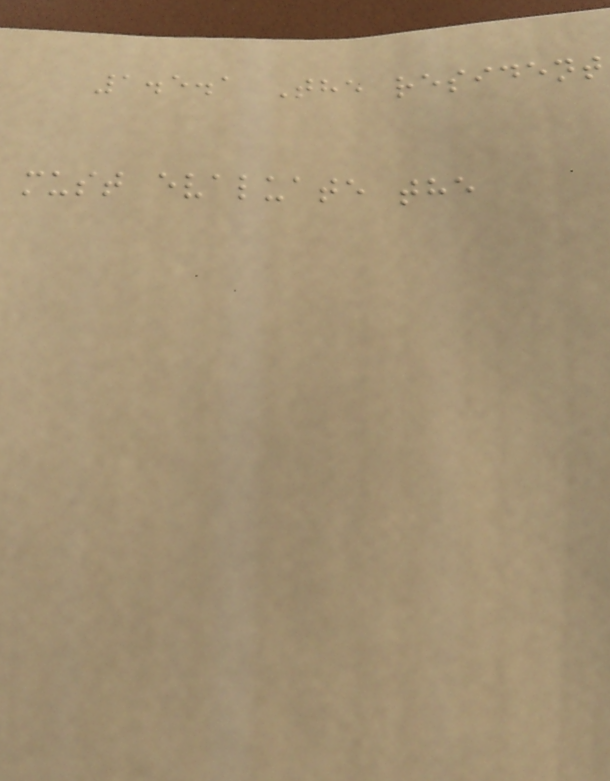1.5.1 The resident
must evaluate the
